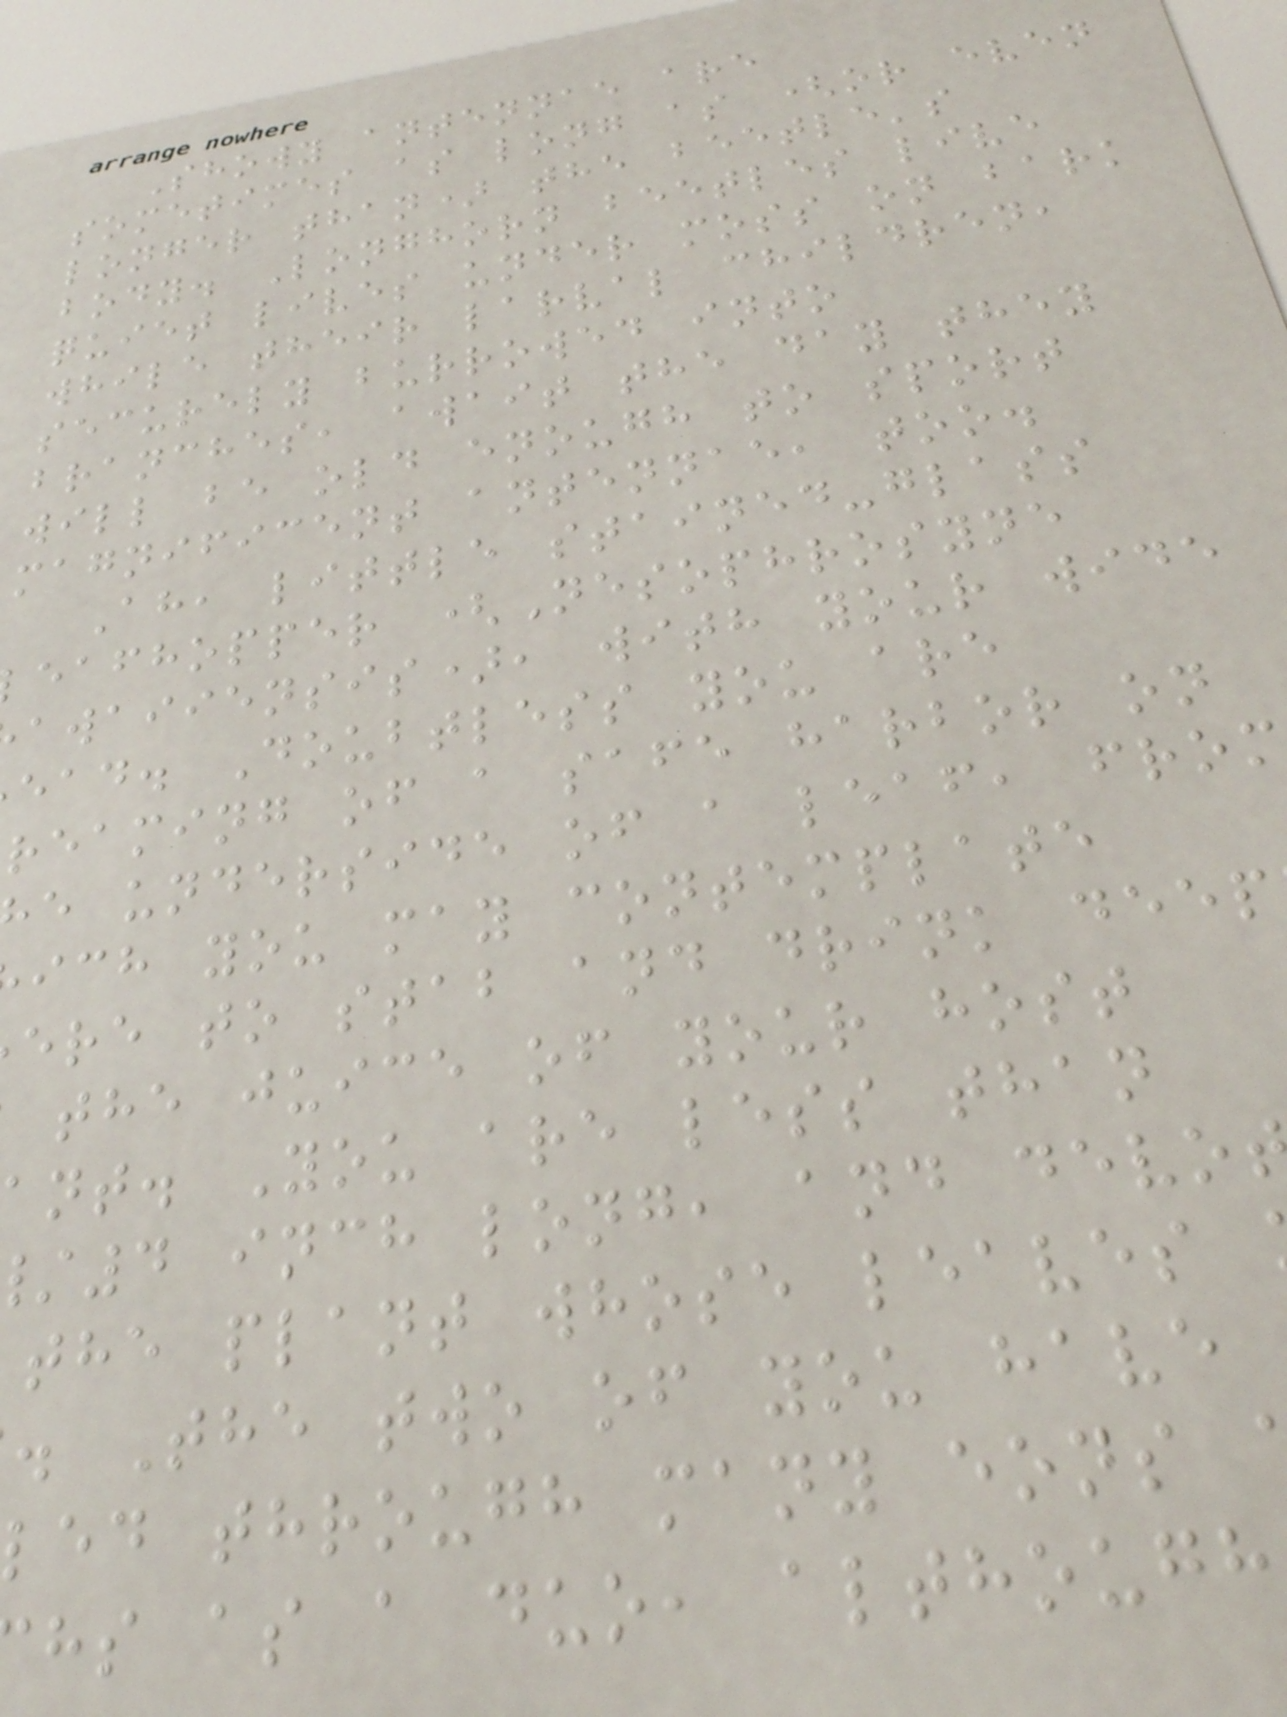Showy antennae are
sometimes as long as (or even
longer than) the beetle's
body. Longhorn beetles live
quiet lives under moss on bark
while their larval children,
securely burrowed into
branches, await the day they
will be old enough to sport
magnificent antennae, too.
Ah, little stained-glass
eafhopper (Nesophrosyne
awaiiensis), with your wide
ead. Doubtless you are
reaming of a safe harbor on
e underside of a leaf, from
ich you may contemplate
ere to stab and drink deep
the juice of your host
nt. You are less than
4 inch long, and devo
the plant whose leaves
. The two of you have
led through many eons
hs as a duo, although
